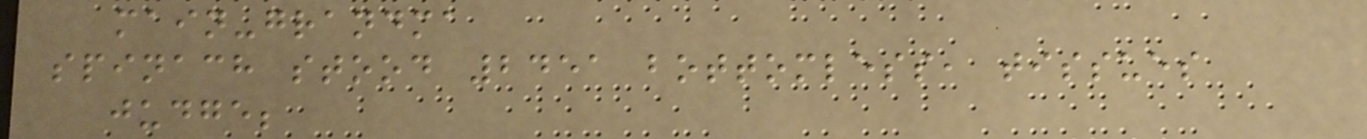main-grandma
spinach stood 2451 bottomless, tissues
judge;
